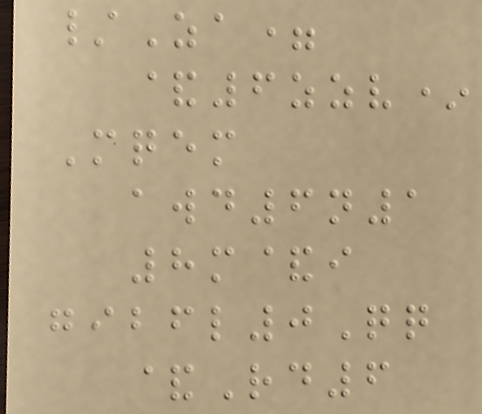/Za=
&6zzv*
Mqem
awd6n1
8m&i
gibfl0Qq
&Rd6
